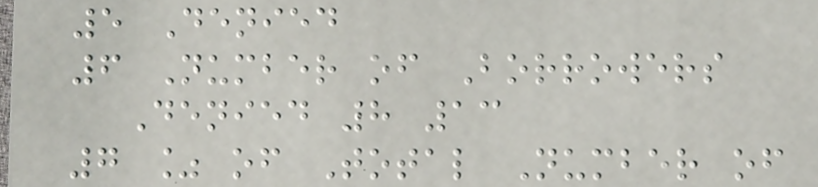5 Denied
6 Number of Borrowers
Denied 8 13
7 % of Total Number of
